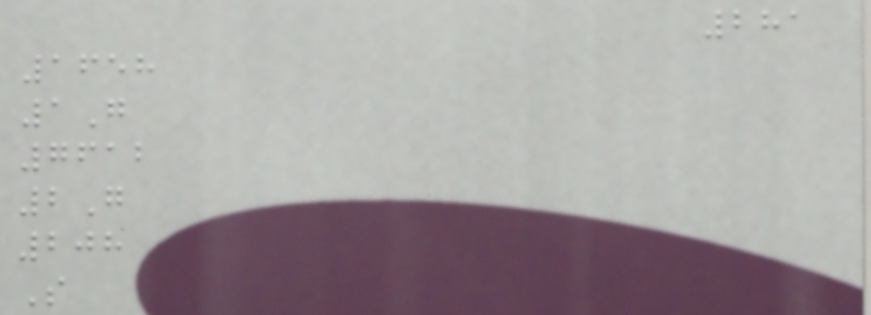281
1658
1G
7612
2G
208
S
